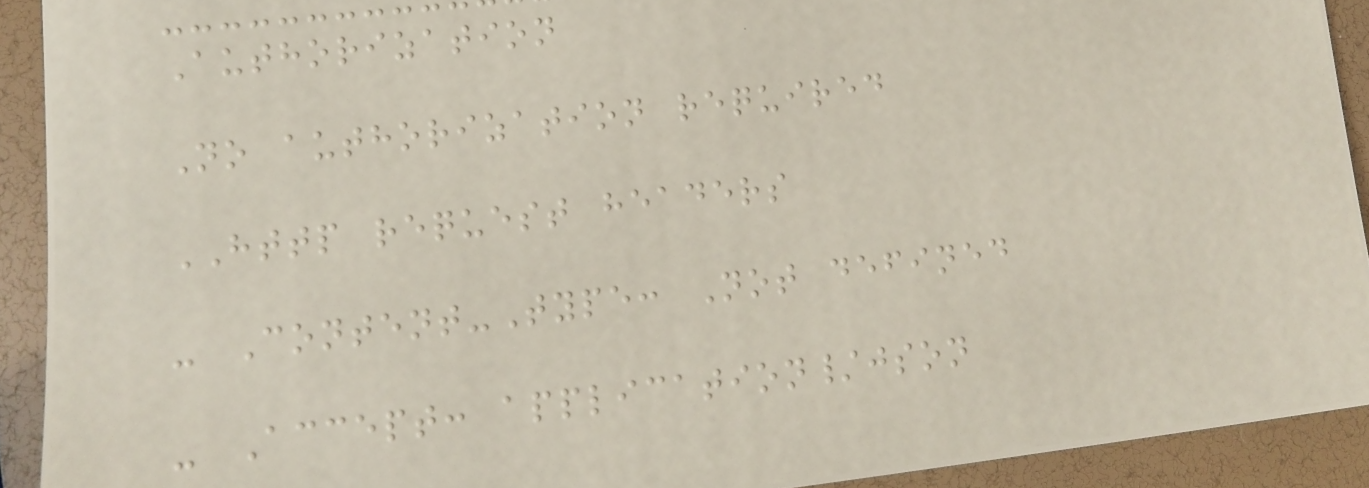Authorization
No authorization required
HTTP request headers
- Content-Type: Not defined
- Accept: application/json
